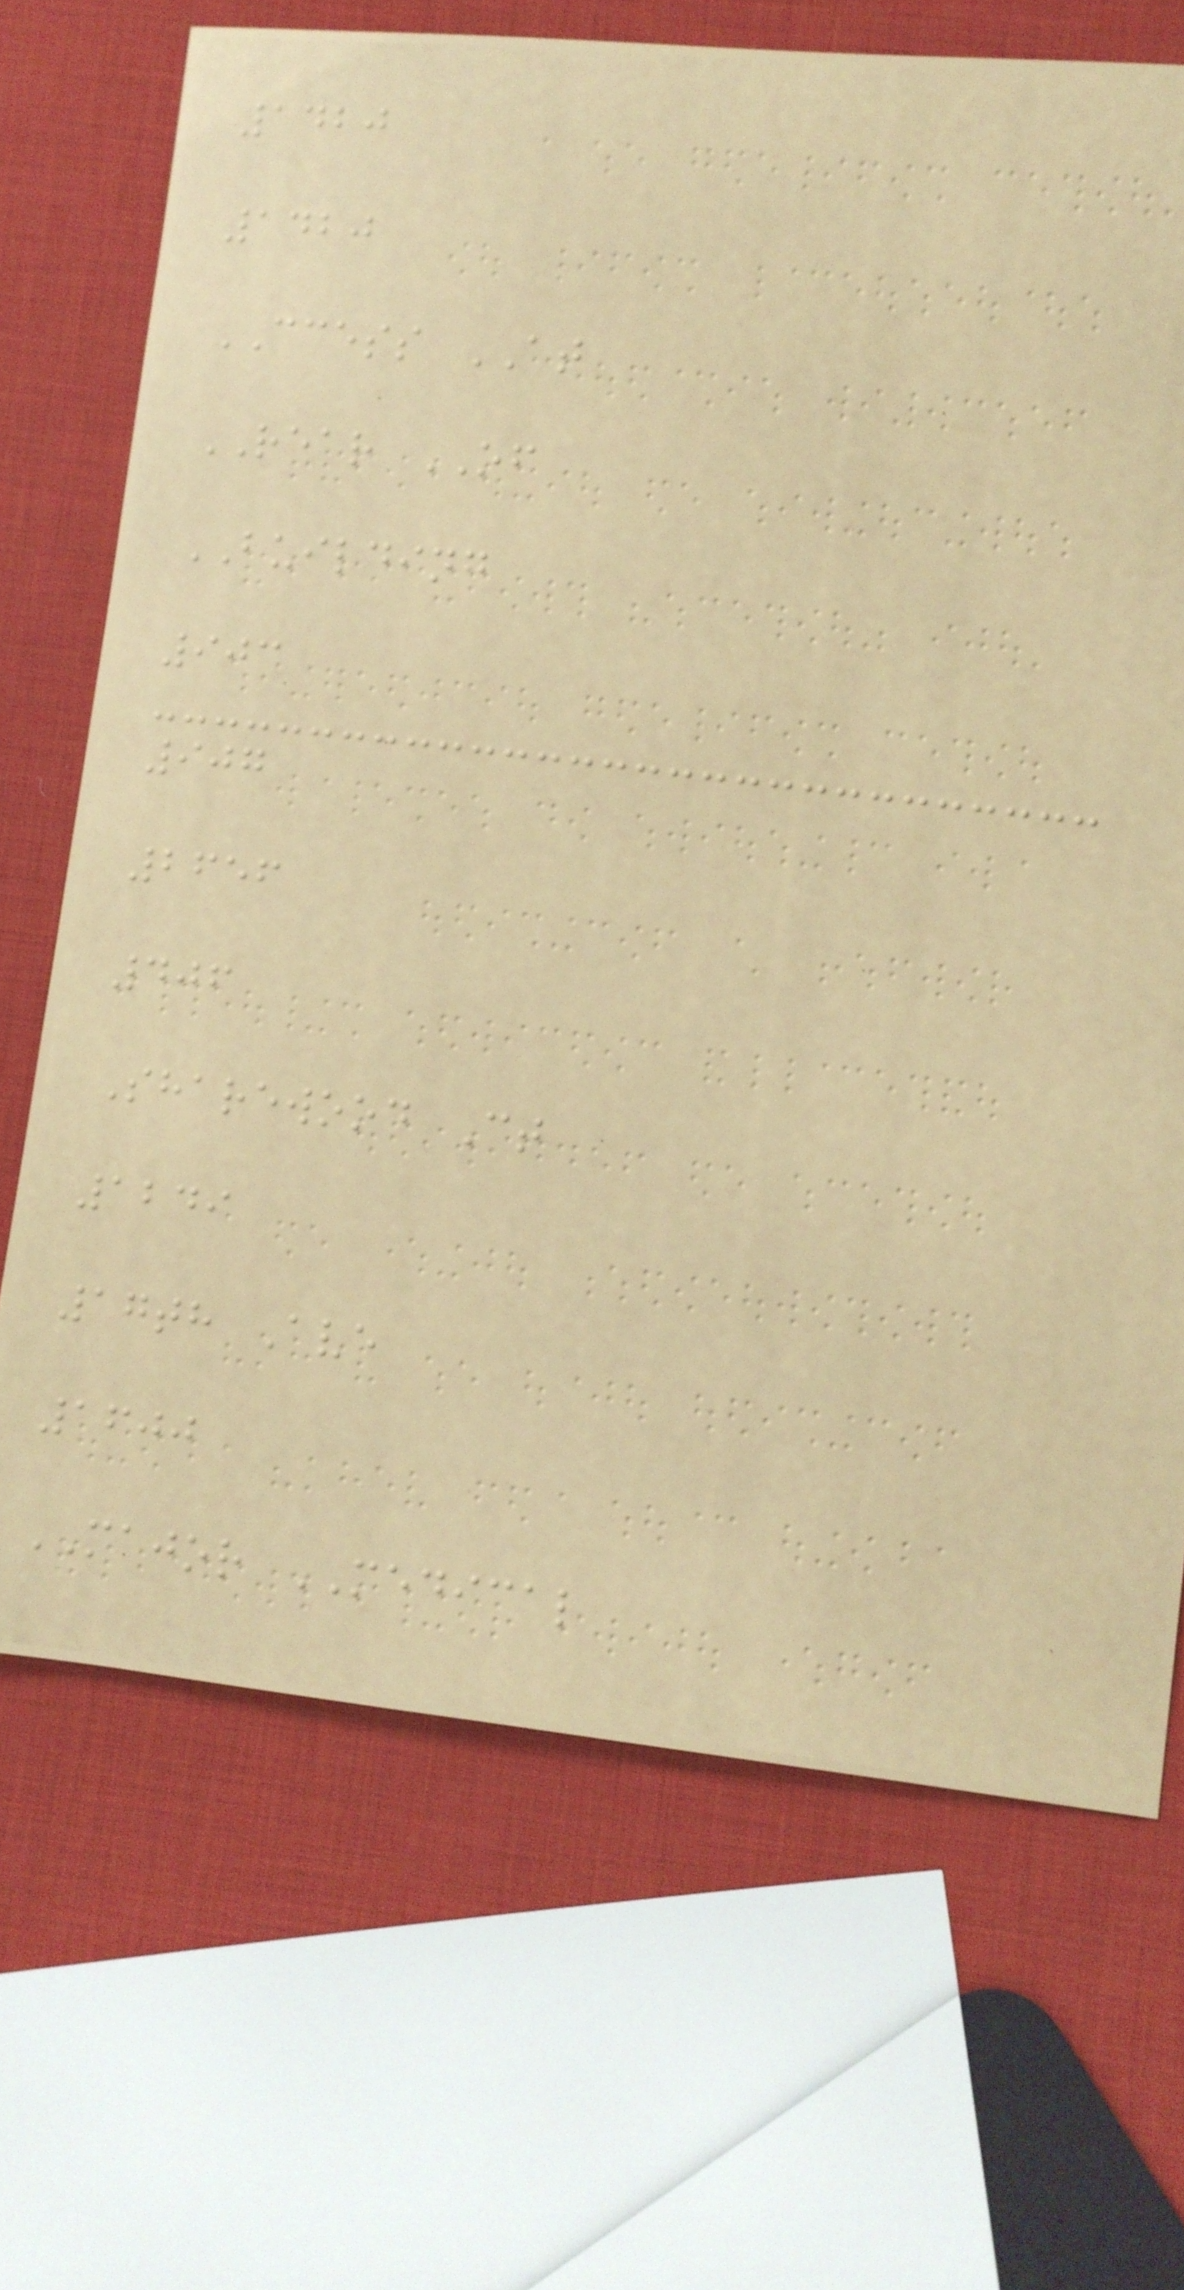1420
1420
CCESS AT
REAR OF
BUILDING
903
907
2656
406
Sharewood Ct
1249
17th Ave
1600
MAJOR MEDICAL
